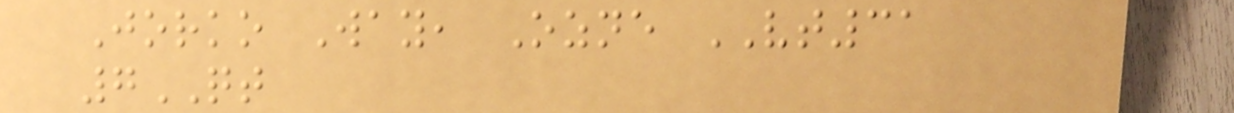Jorko Way, Ozne VT31
7QT
